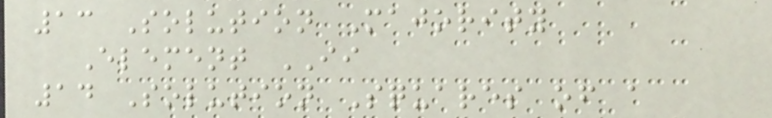13 Solution Majority
Element II
14 Solution Squares of a
